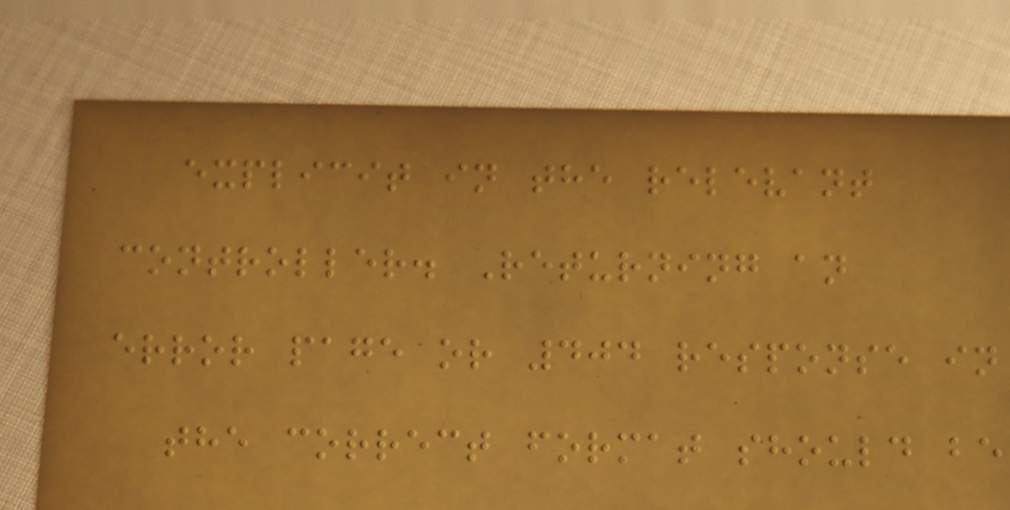explicit in the relevant
controller. Returning an
error page or 404 response in
the correct format should be
